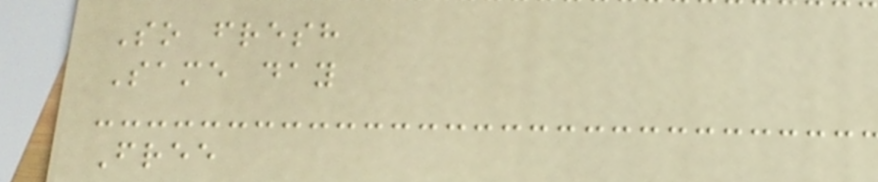So fresh
Same day
Free
